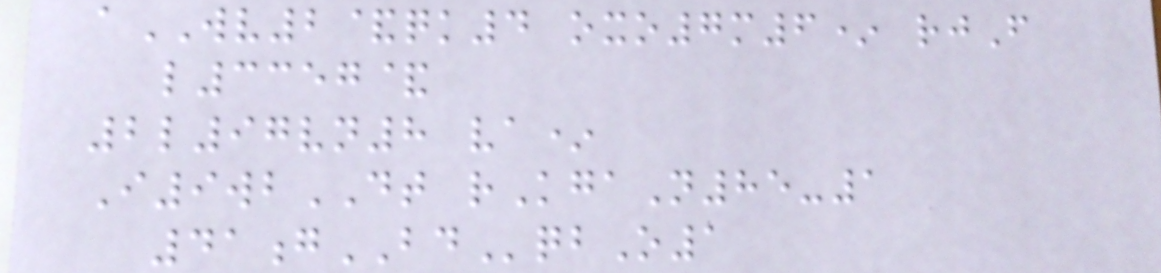aWV2&qk4 oxo7m6* rjF
l3357&
2l97vn8 va*
I9wbDT rKgaN85-1
41gBDqbO1
